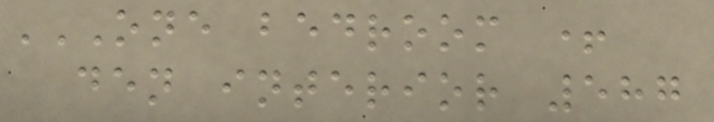ONE BEDROOM +
DEN INTERIOR 587
